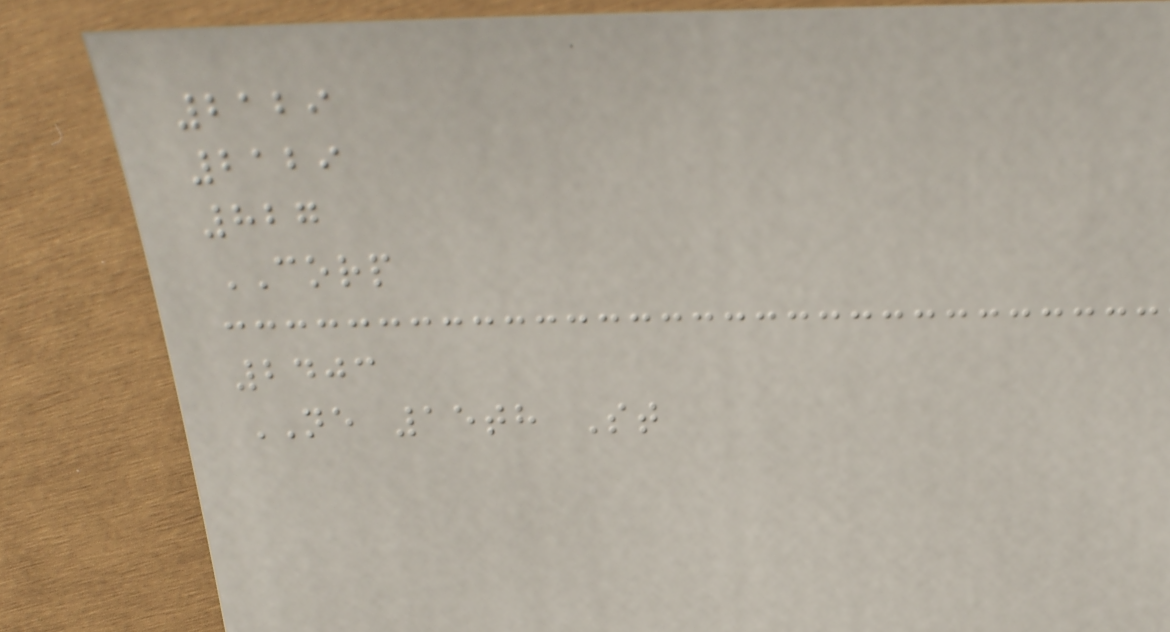2129
2129
827
CORP
2403
NE 15th St
